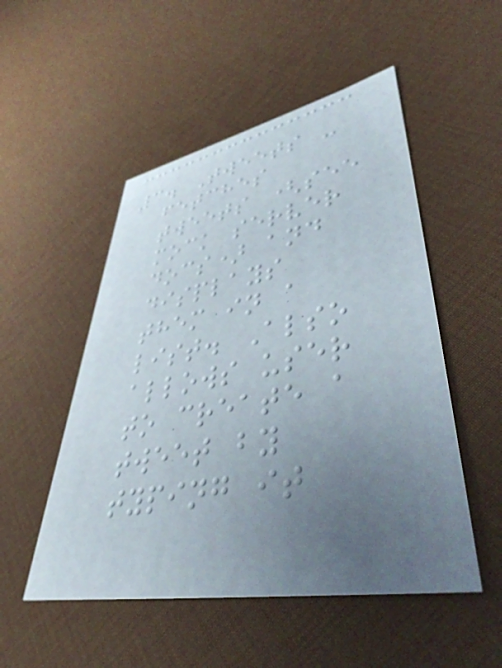3. Tweets -
fetches
tweets (see
mock server
docs) and
displays
them in a
list. Also
allows user
to create a
tweet by
typing it
